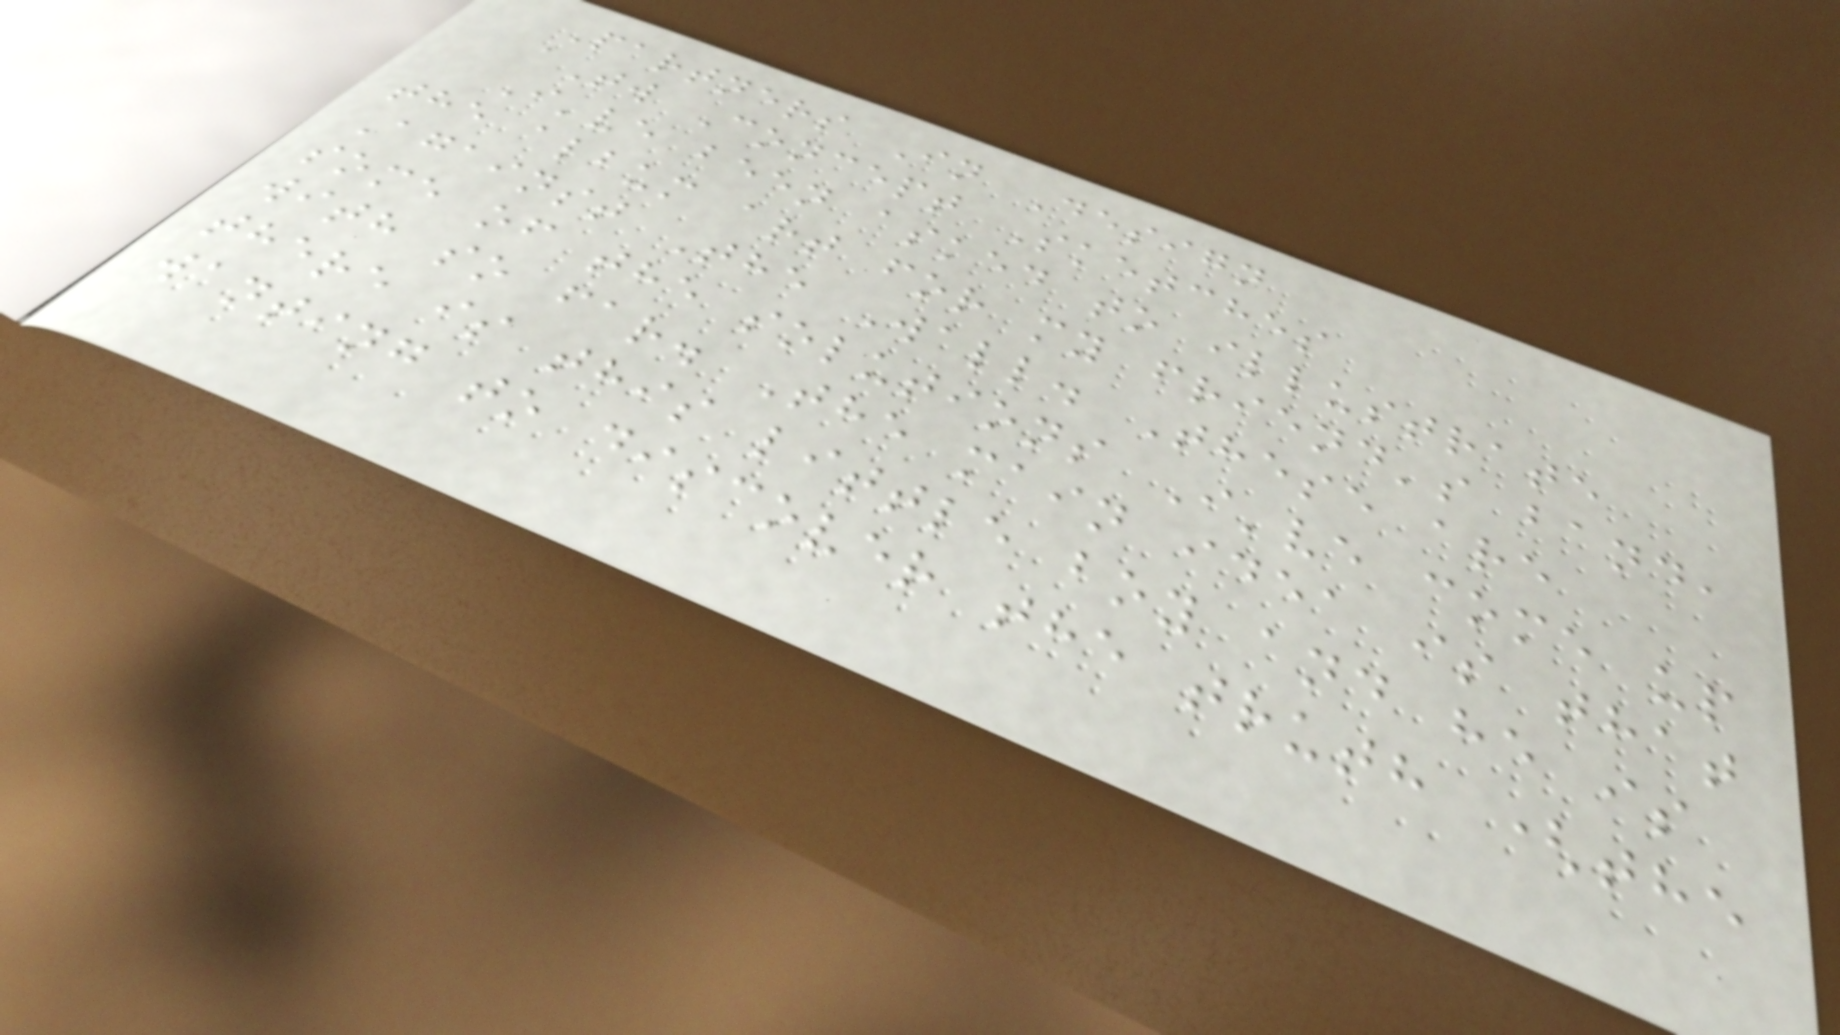Partners In Design
aTw Concept Sketches
I've been asked to illustrate
the album art for my friend's band,
Against The Wall. These are
some of the solutions I've come up
with so far. The main idea is that
there is this little boy and he is
wanting to discover the truth (the
